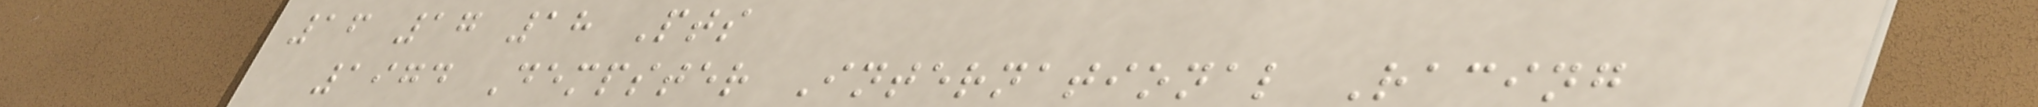16 17 18 Pts
1974 Dempster International Racing
